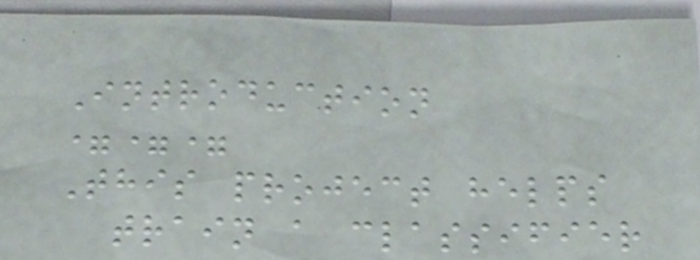Introduction
===
This project helps
train a classifier
